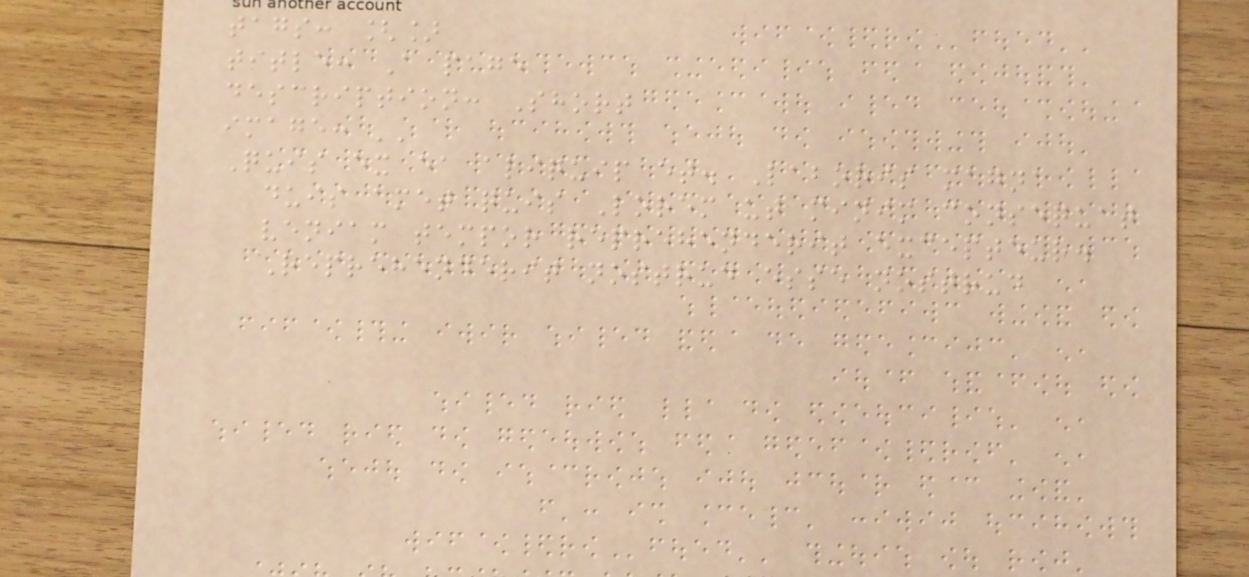tags: []
title: A page
description: Short
image: ''
Quis ex ea aliquip et. Laboris magna
duis amet quis Lorem ut minim consequat
veniam tempor reprehenderit excepteur.
Reprehenderit nostrud esse nostrud
